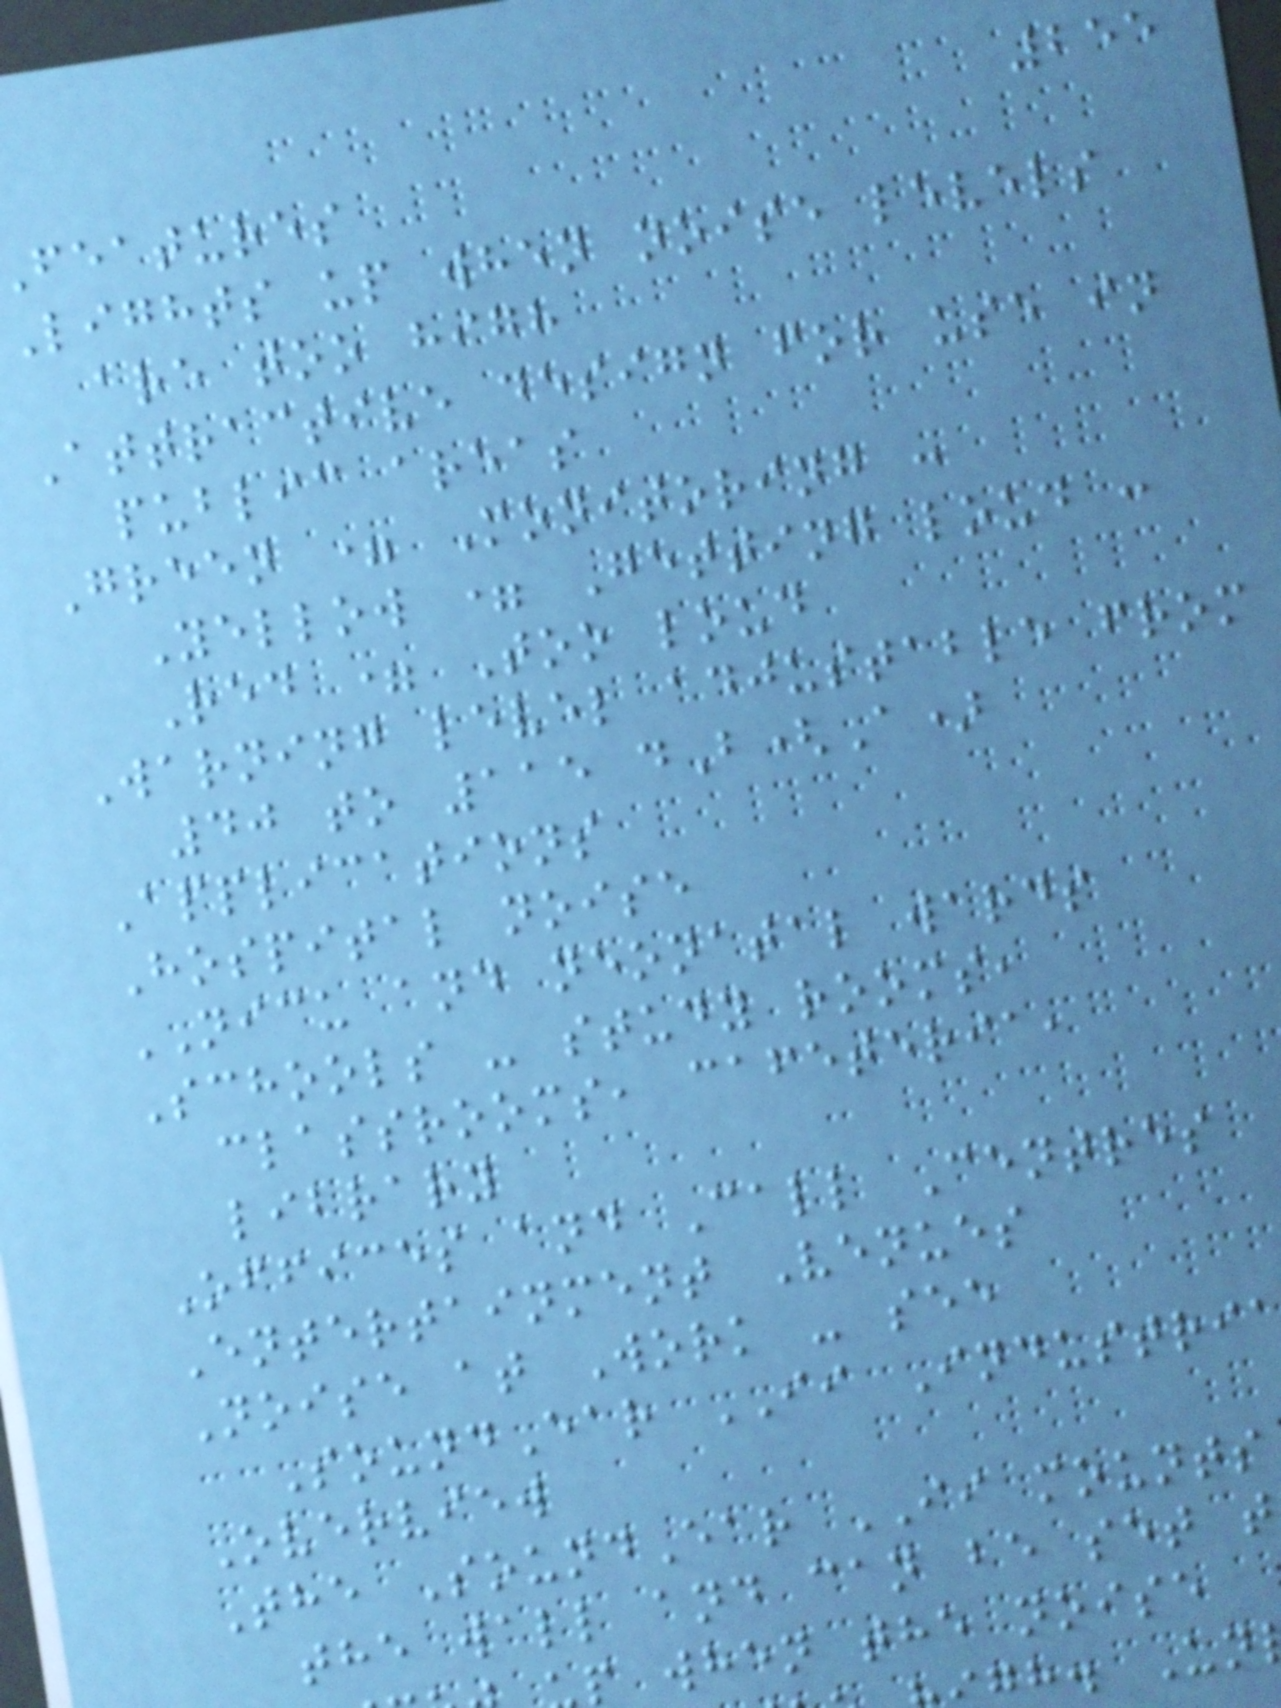255
features
Lights up when noise levels
are too high
Attractive design for use in
public areas
Green = Monitoring :
Yellow = Getting loud :
Red = Too loud
Warning level adjustable from
40 to 115 dB(A)
Applications
Hospital noise
NICU and neonatal wards
Schools - study rooms,
classrooms, cafeteria,
library
Offices and Call Centres
Entertainment Venues
Noise at Work - see
SoundEar II Industri
Overview
The SoundEar II mounts
the wall and can be set t
p when the noise
